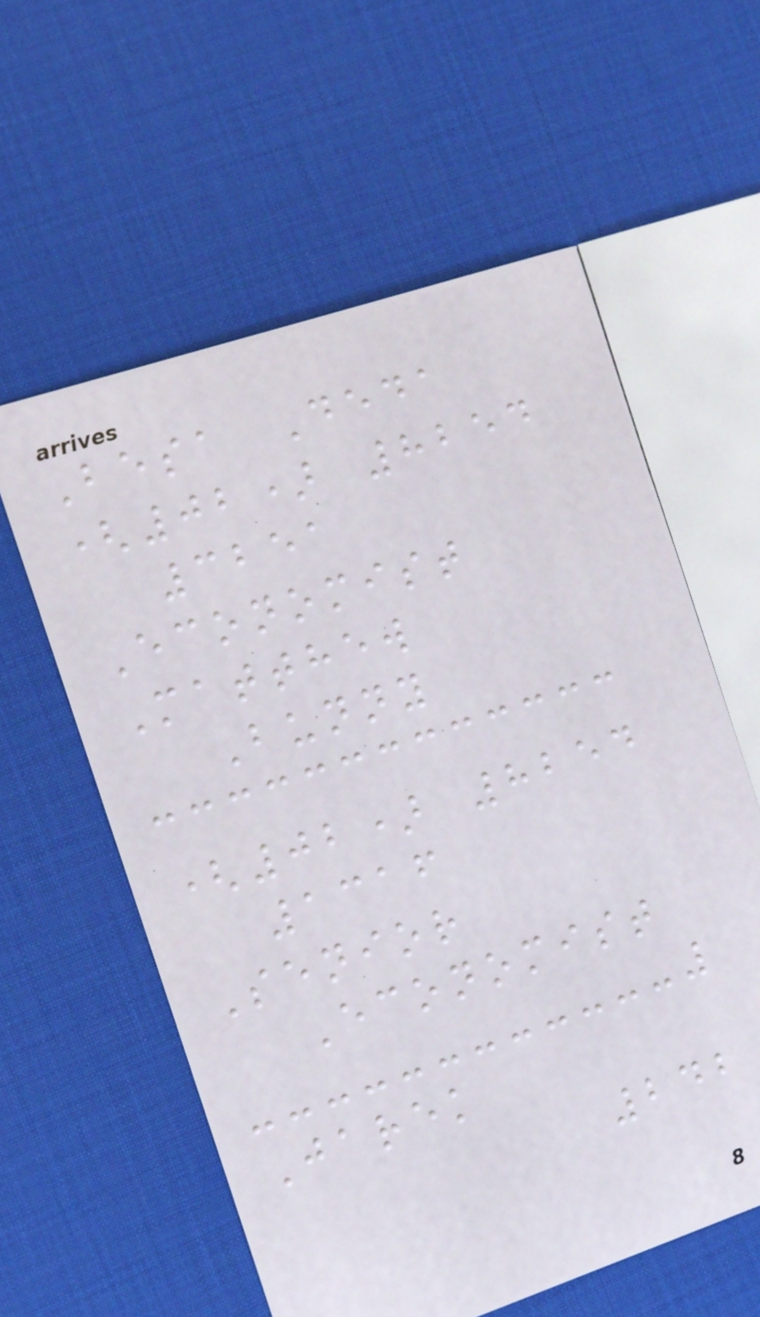Besa Deda
(02) 8254
3251
Economist
Matthew
Bunny
(02) 8254
1316
Senior
Economist
Jarek
242
